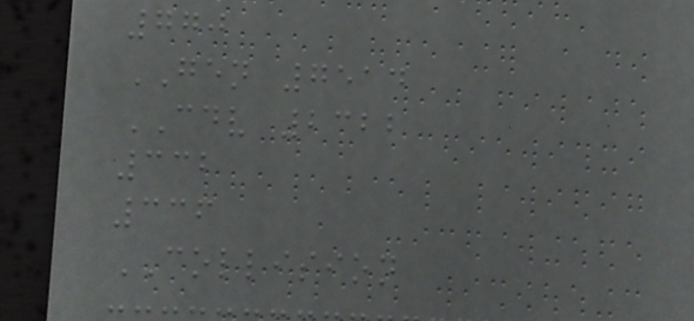770
GEN 7514
CDV 2322
332
336
COLLISION
